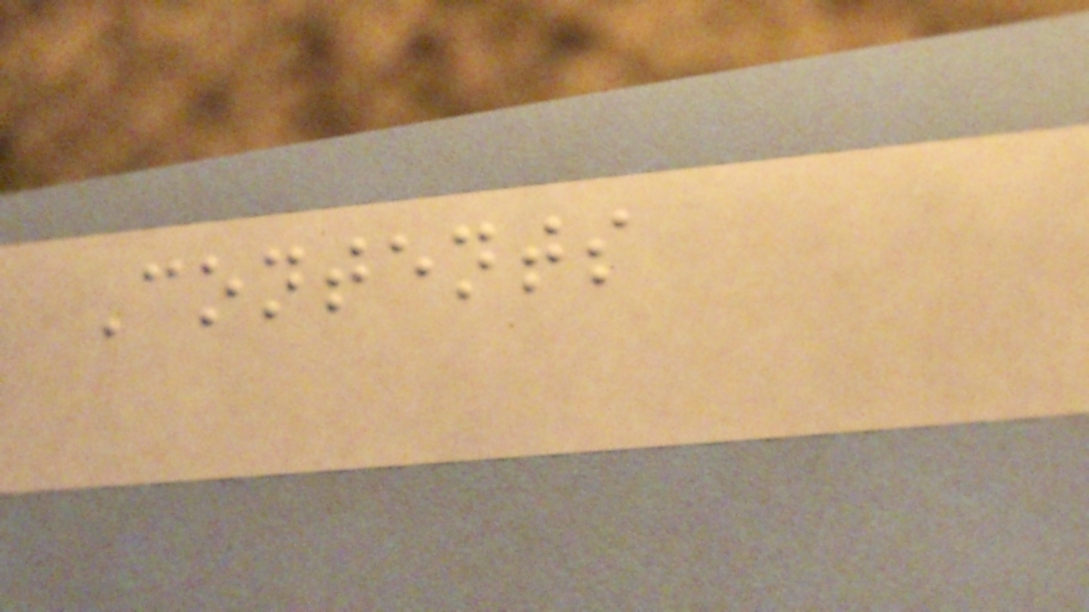Contents
